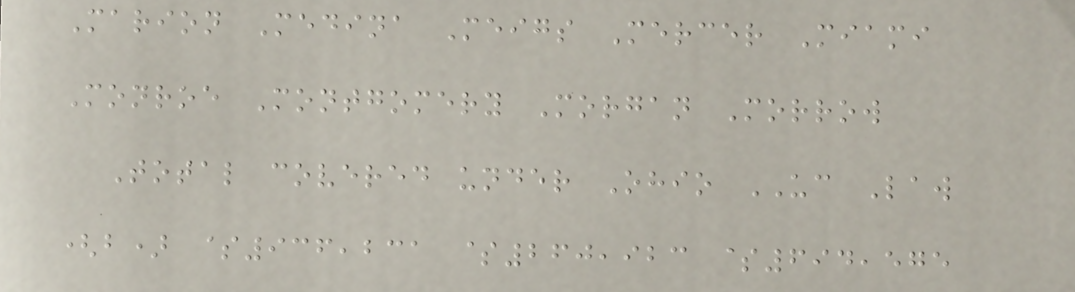Marion Medina Meigs Mercer Miami
Monroe Montgomery Morgan Morrow
Total covered under Ohio UC Law
(b) $936,231 $260,923 $694,575
